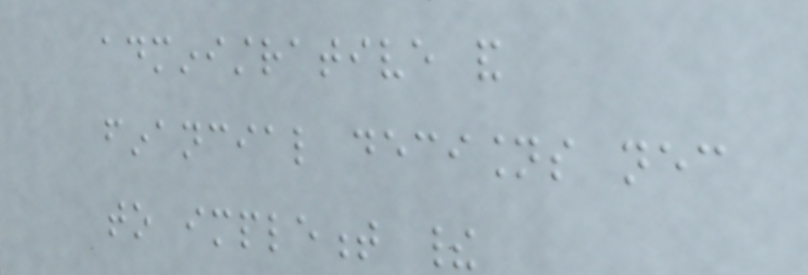administrative and
financial decisions necessary
to implement their
